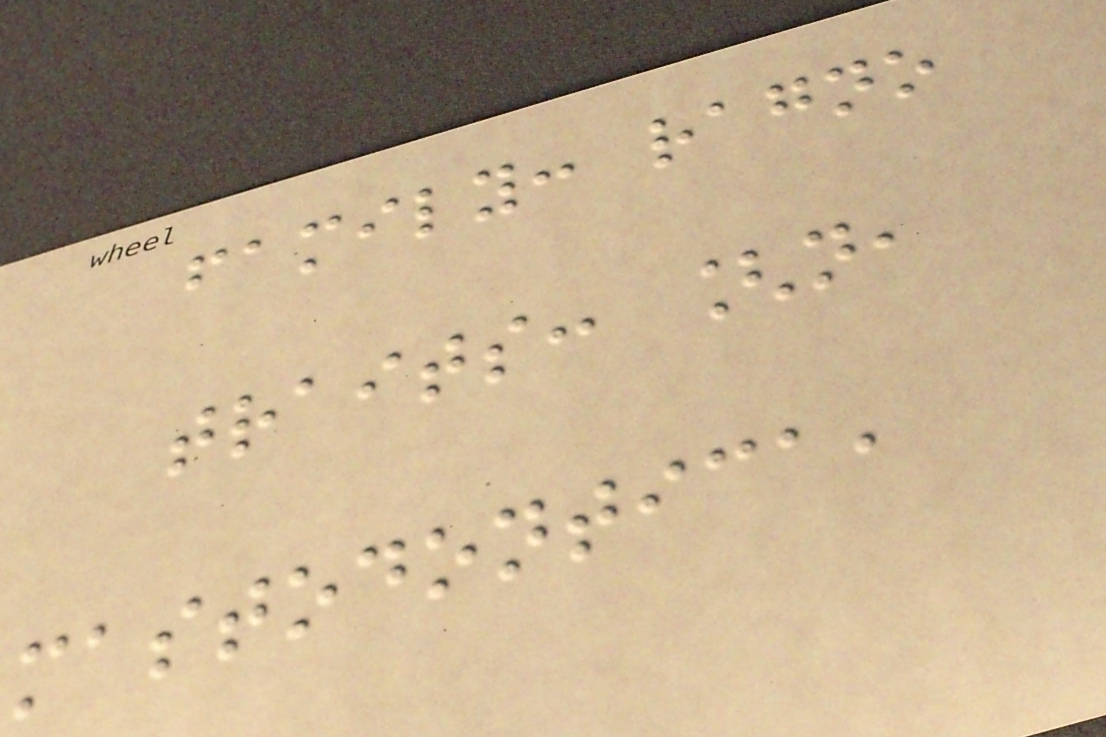family: ragno
traits: [n,
mastodontica,
